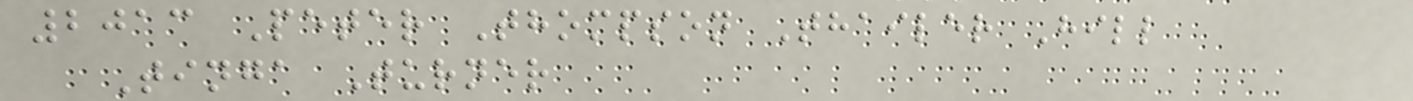2013 Peter Thompson Thailer Hill
Tinga Turner
